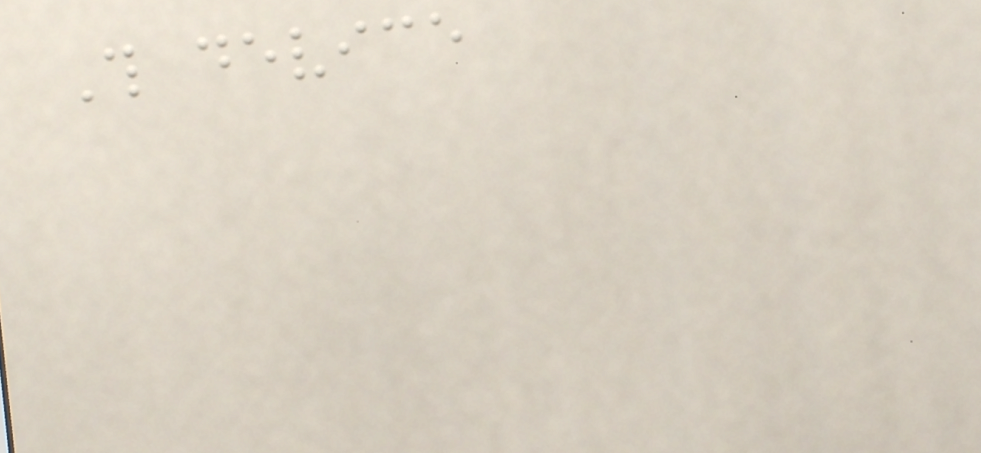This device
